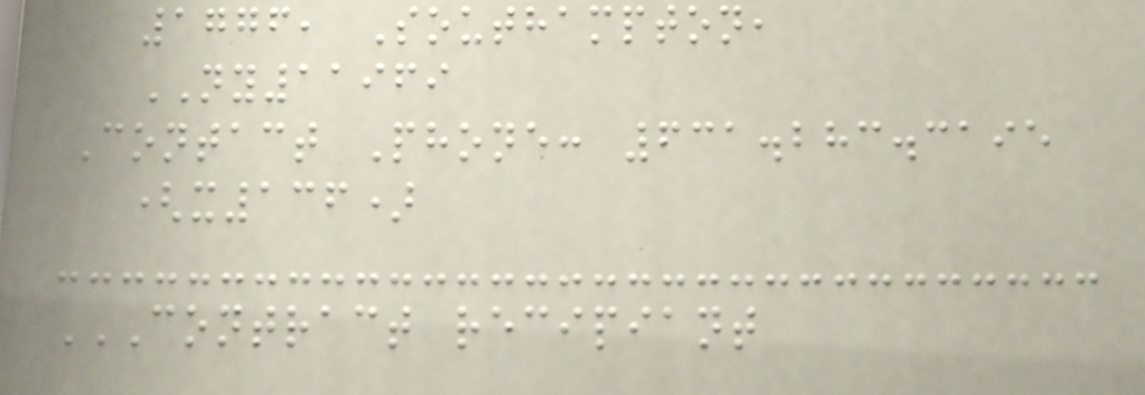1776, Southampton,
NY11969
Contact Phone: 631.283.3195
(x136)
CONTRACT RECIPIANT
